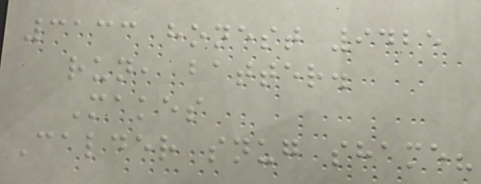3133 honest 9425
run, batter.
Makes
Calder snug shame?
